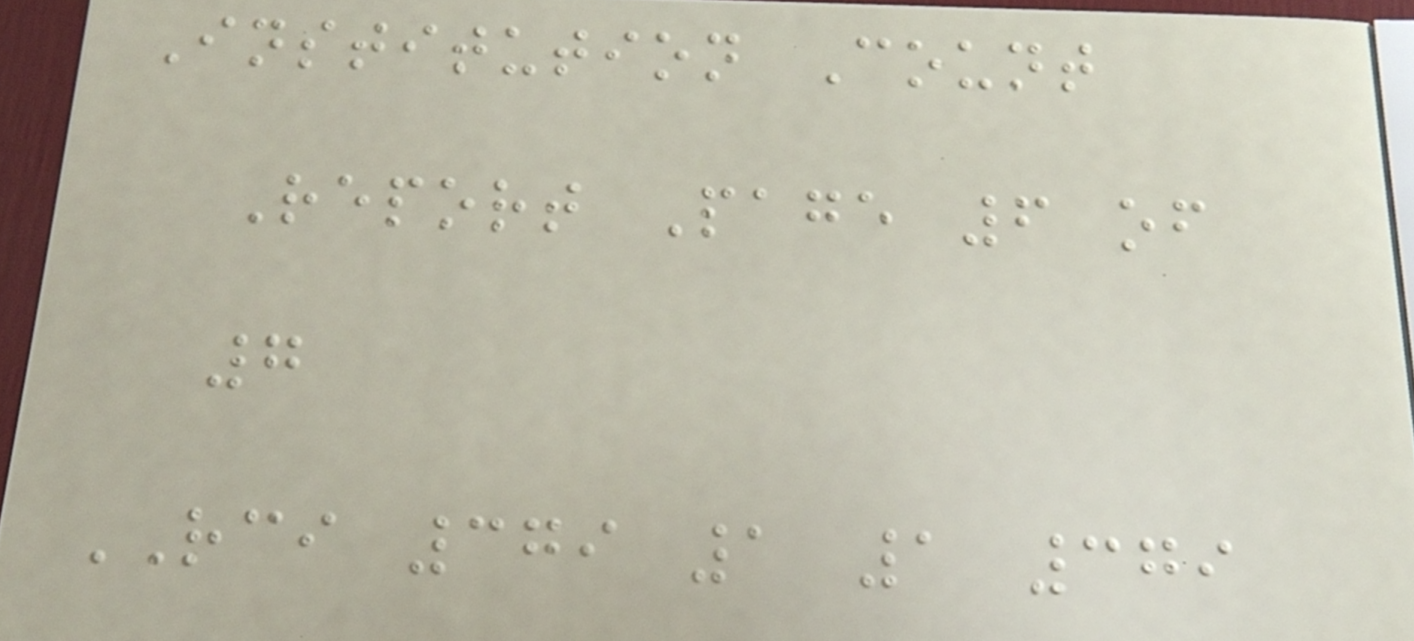Institution Count
Report Page 6 of
7
RCI 379 1 1 379
